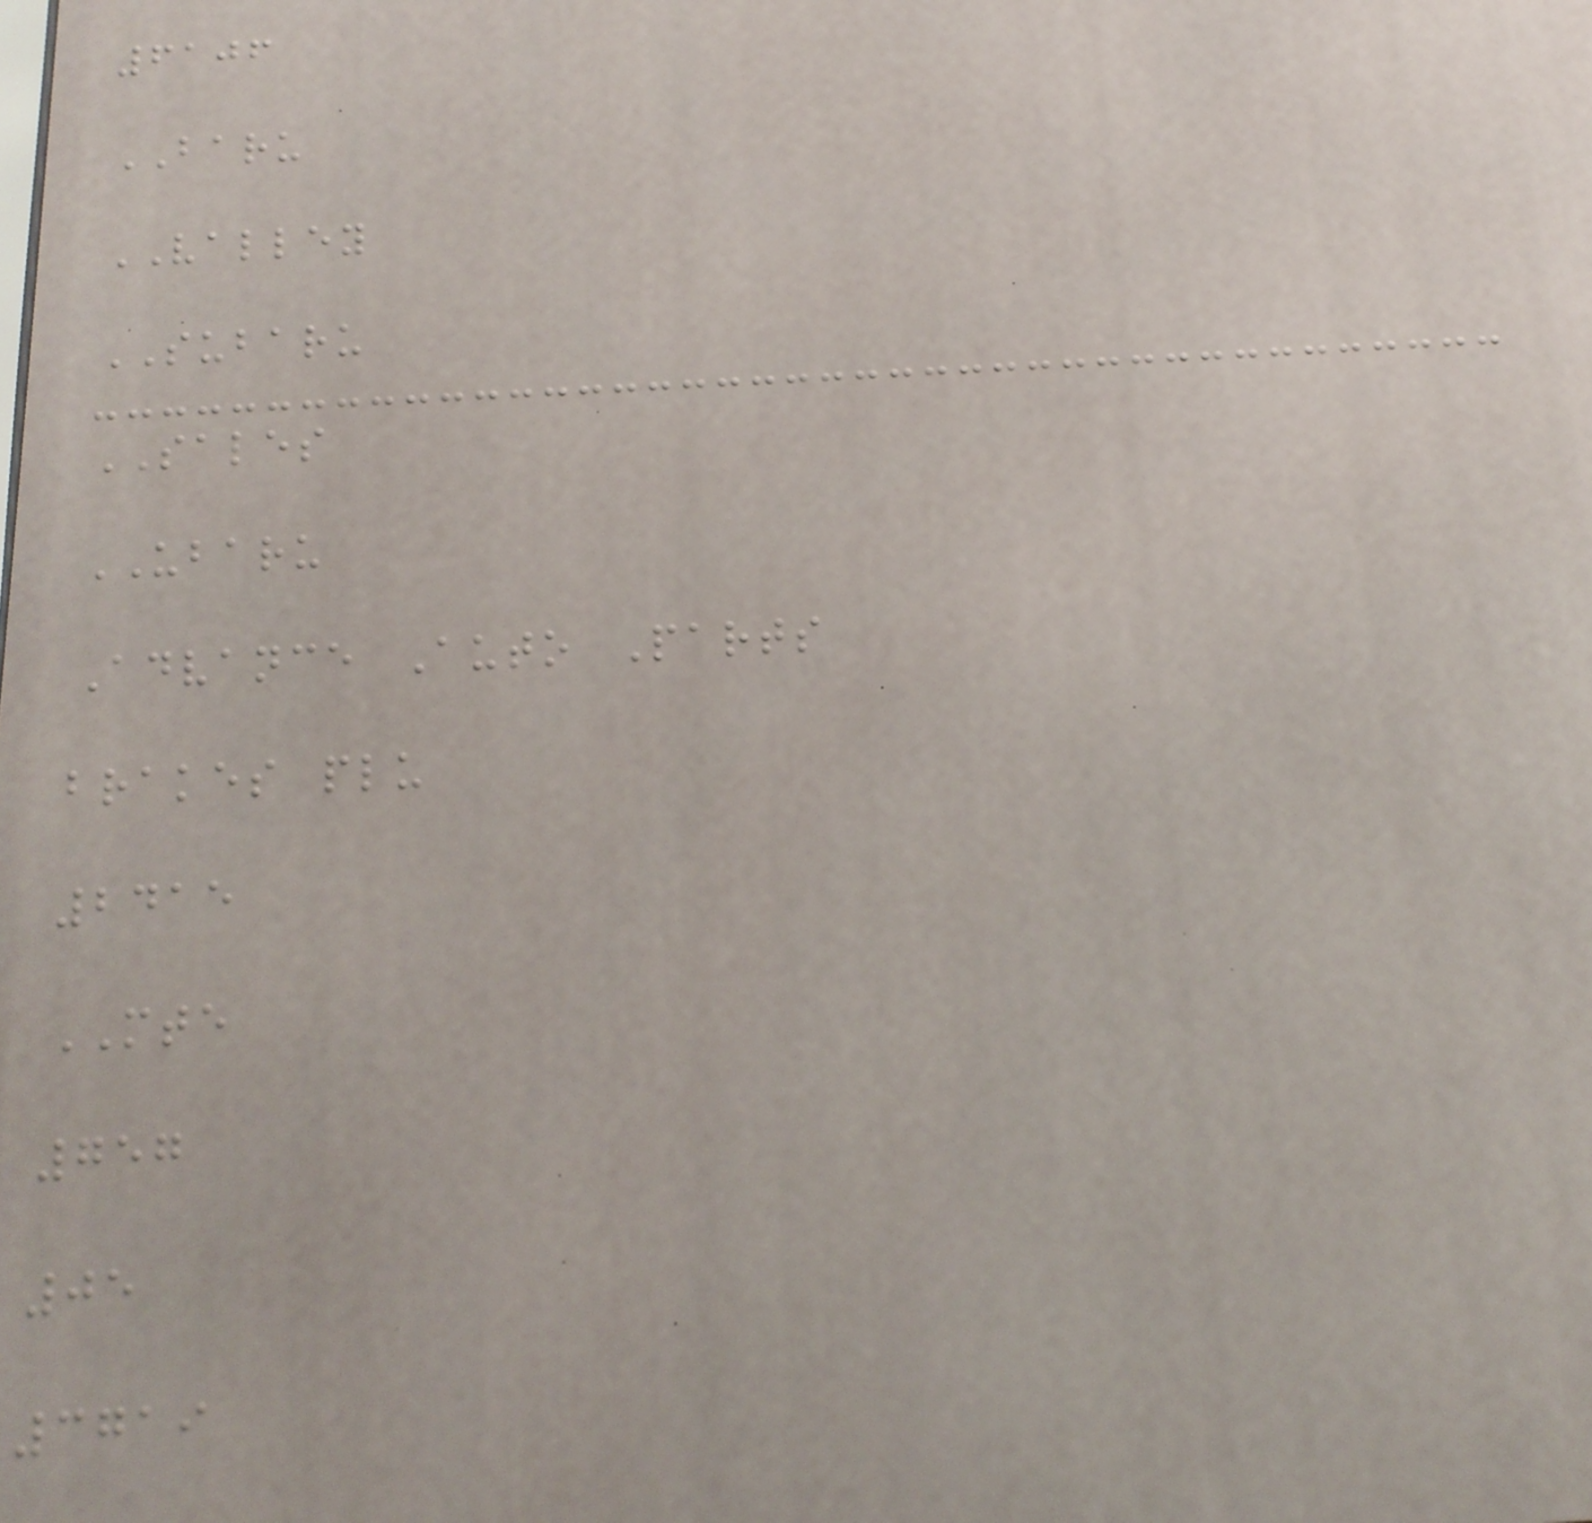6106
BARU
VALLEY
SUBARU
SALES
UBARU
Advance Auto Parts
brakes plu
2415
MTE
757
05
3719
